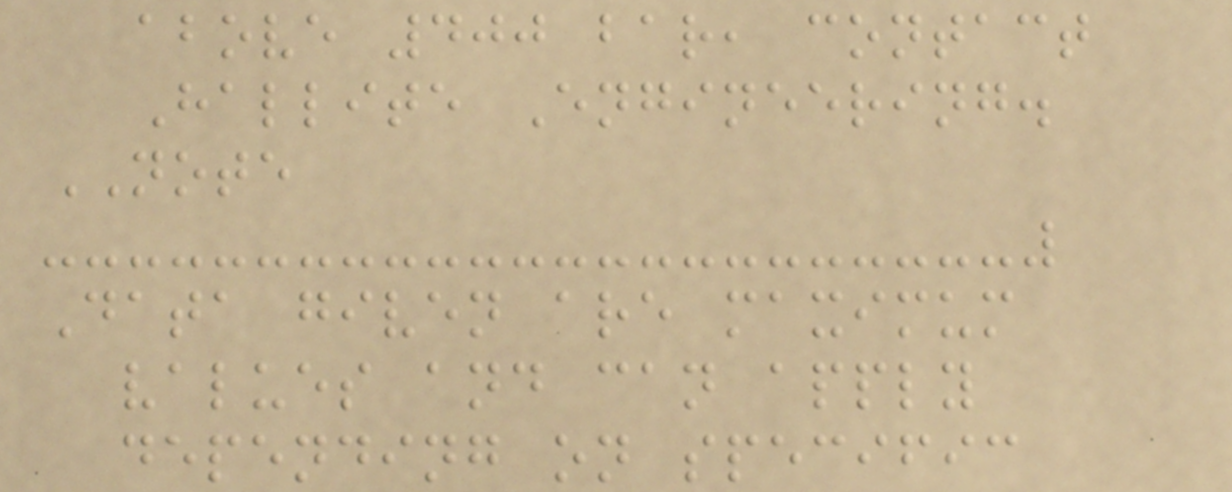above 400 bar, contact
Hallite Engineering.
NOTE
Data given are maximum
values and can apply
depending on specific
